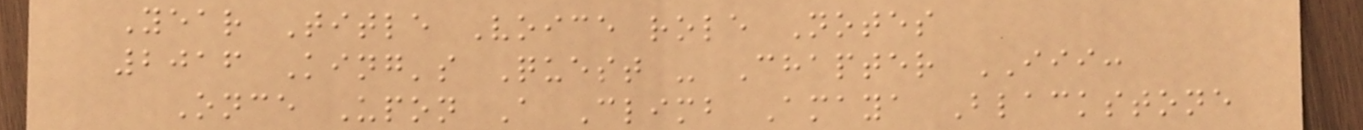Year Title Voice role Notes
2016 King's Quest - Chapter III:
Once Upon A Climb Amaya Blackstone
